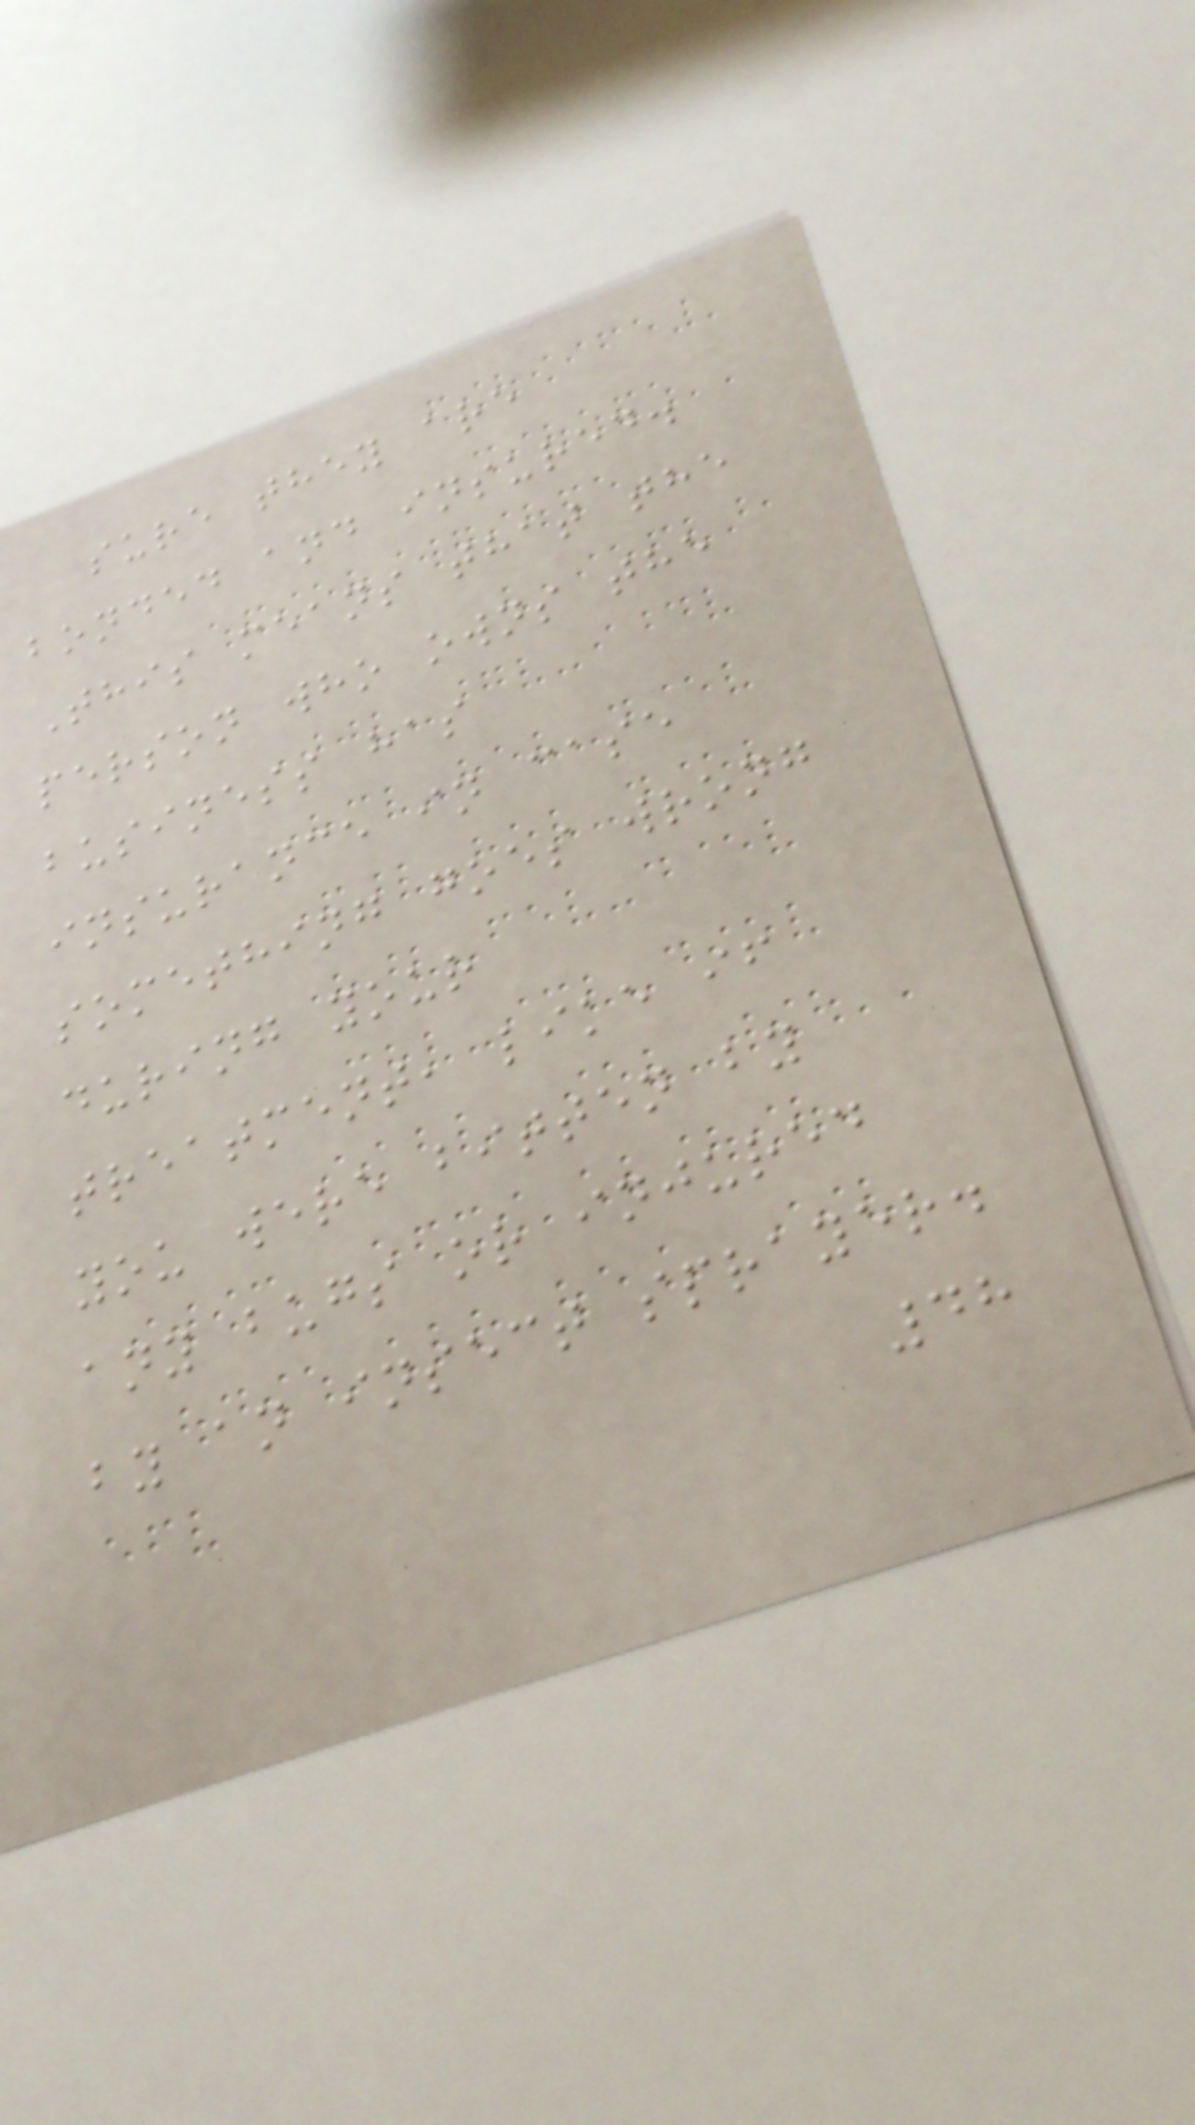sure they are
bonded and insured.
This means that the
person who owns the
business has
insurance in case
something goes wrong
during your
treatment, like if
you were bitten by
any bugs or injured
by an insect sprayer.
48
